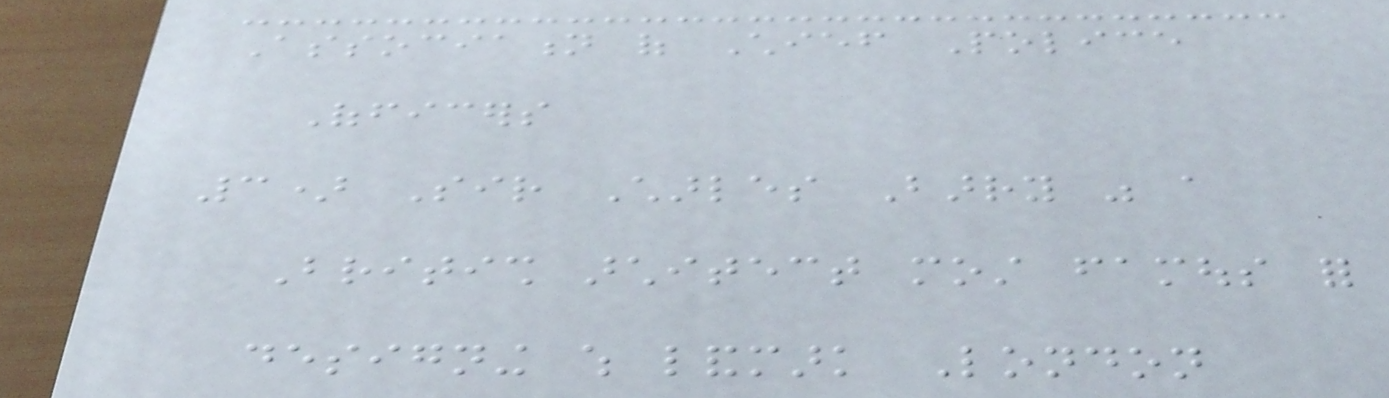Association of Chief Police
Officers
3) Sir Charles Barry was a
British architect most famous for
designing which landmark London
